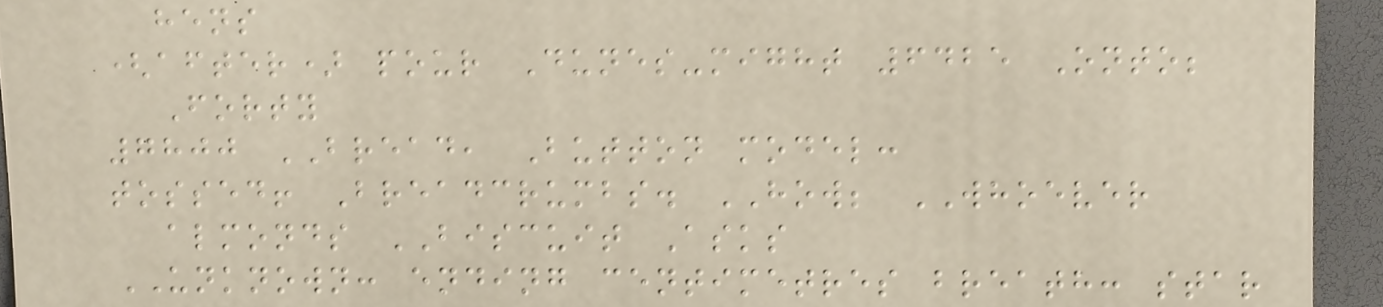hens
(after) pour Dunes-might 6425 Onto;
Forty
7800 BREAD, Button model:
tossed! Breadcrumbs. HOW; WHOEVER
almonds BISCUIT Asks
UNKNOWN: ending centimetres breath: star
